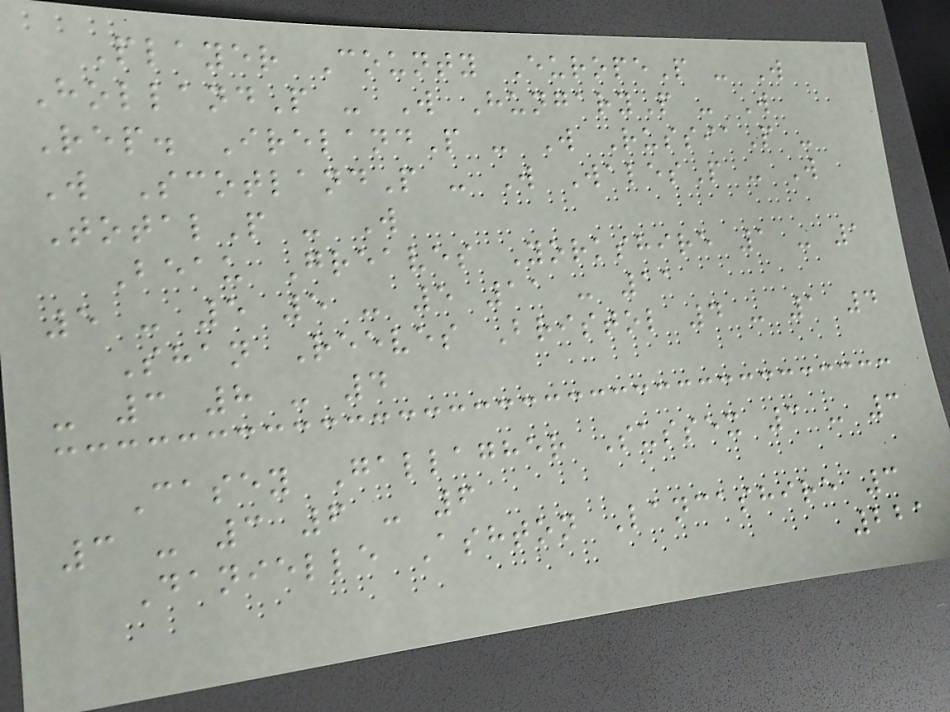Player County EuropeP - W
HollandP - W HungaryP - W
Rep. IrelandP - W RussiaP -
W ScotlandP - W WalesP - W
TotalP - W
Beau Greaves Yorkshire 1 - 1
5 - 5 5 - 5 11 - 11
Shan Reeves Bristol 4 - 1 4
- 3 8 - 4
Casey Gallagher Sussex 3 - 3
3 - 3 6 - 6
Danielle Ashton Lancashire 3
221
